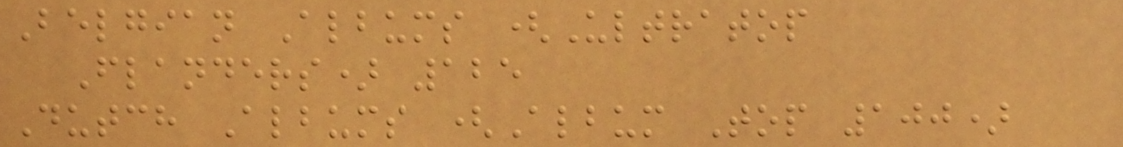Belgian Albums (Ultratop
Flanders) 125
Dutch Albums (Album Top 100)
